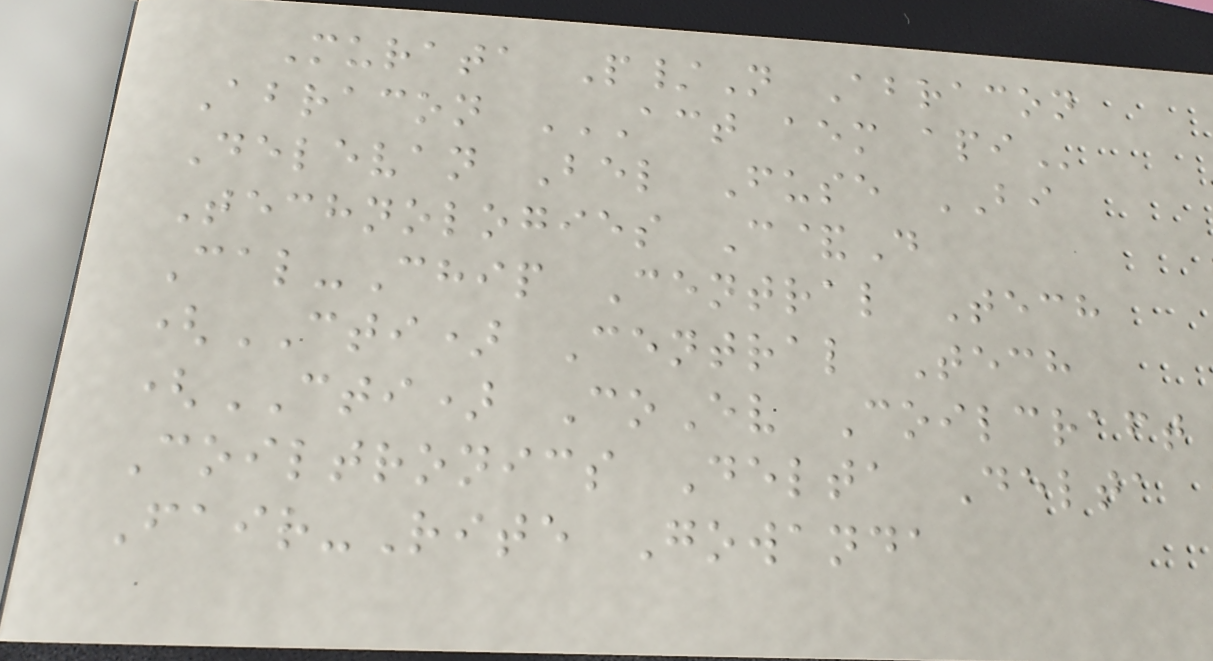Murata P/N Abracon
Abracon ACT AEM API
Delevan Bel Fuse BI
Technologies C&D
Cal-Chip Central Tech
(CTI) Central Tech
(CTI) CoEv Coilcraft
Coiltronics Delta Delta
Fair-Rite Gowanda
